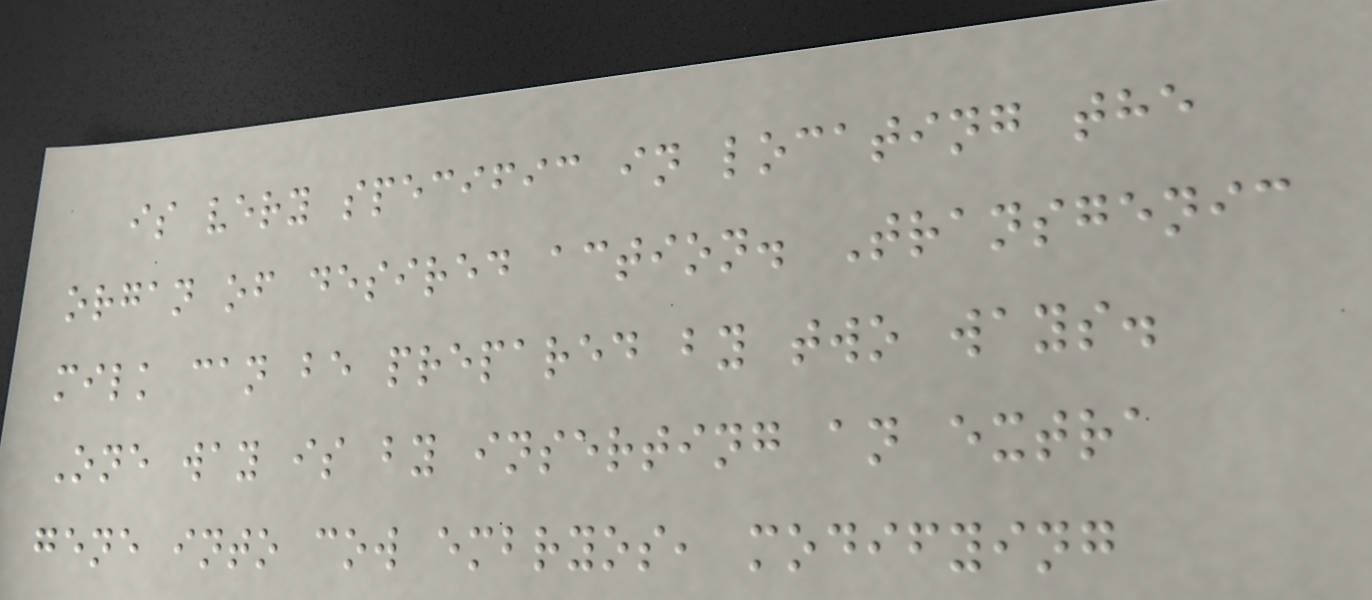is very specific in locating the
organ of desired action. Transgenic
milk can be prepared by two ways.
One way is by inserting an extra
gene into cow embryos, modifying
